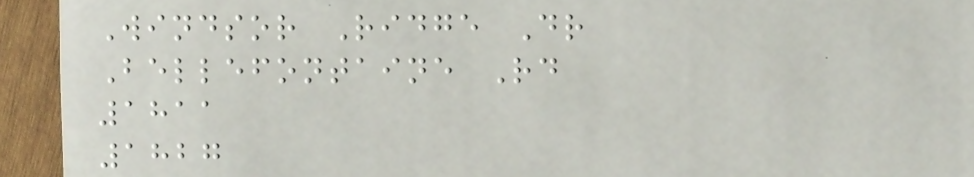Windsor Ridge Dr
Bellefontaine Rd
1811
1827
